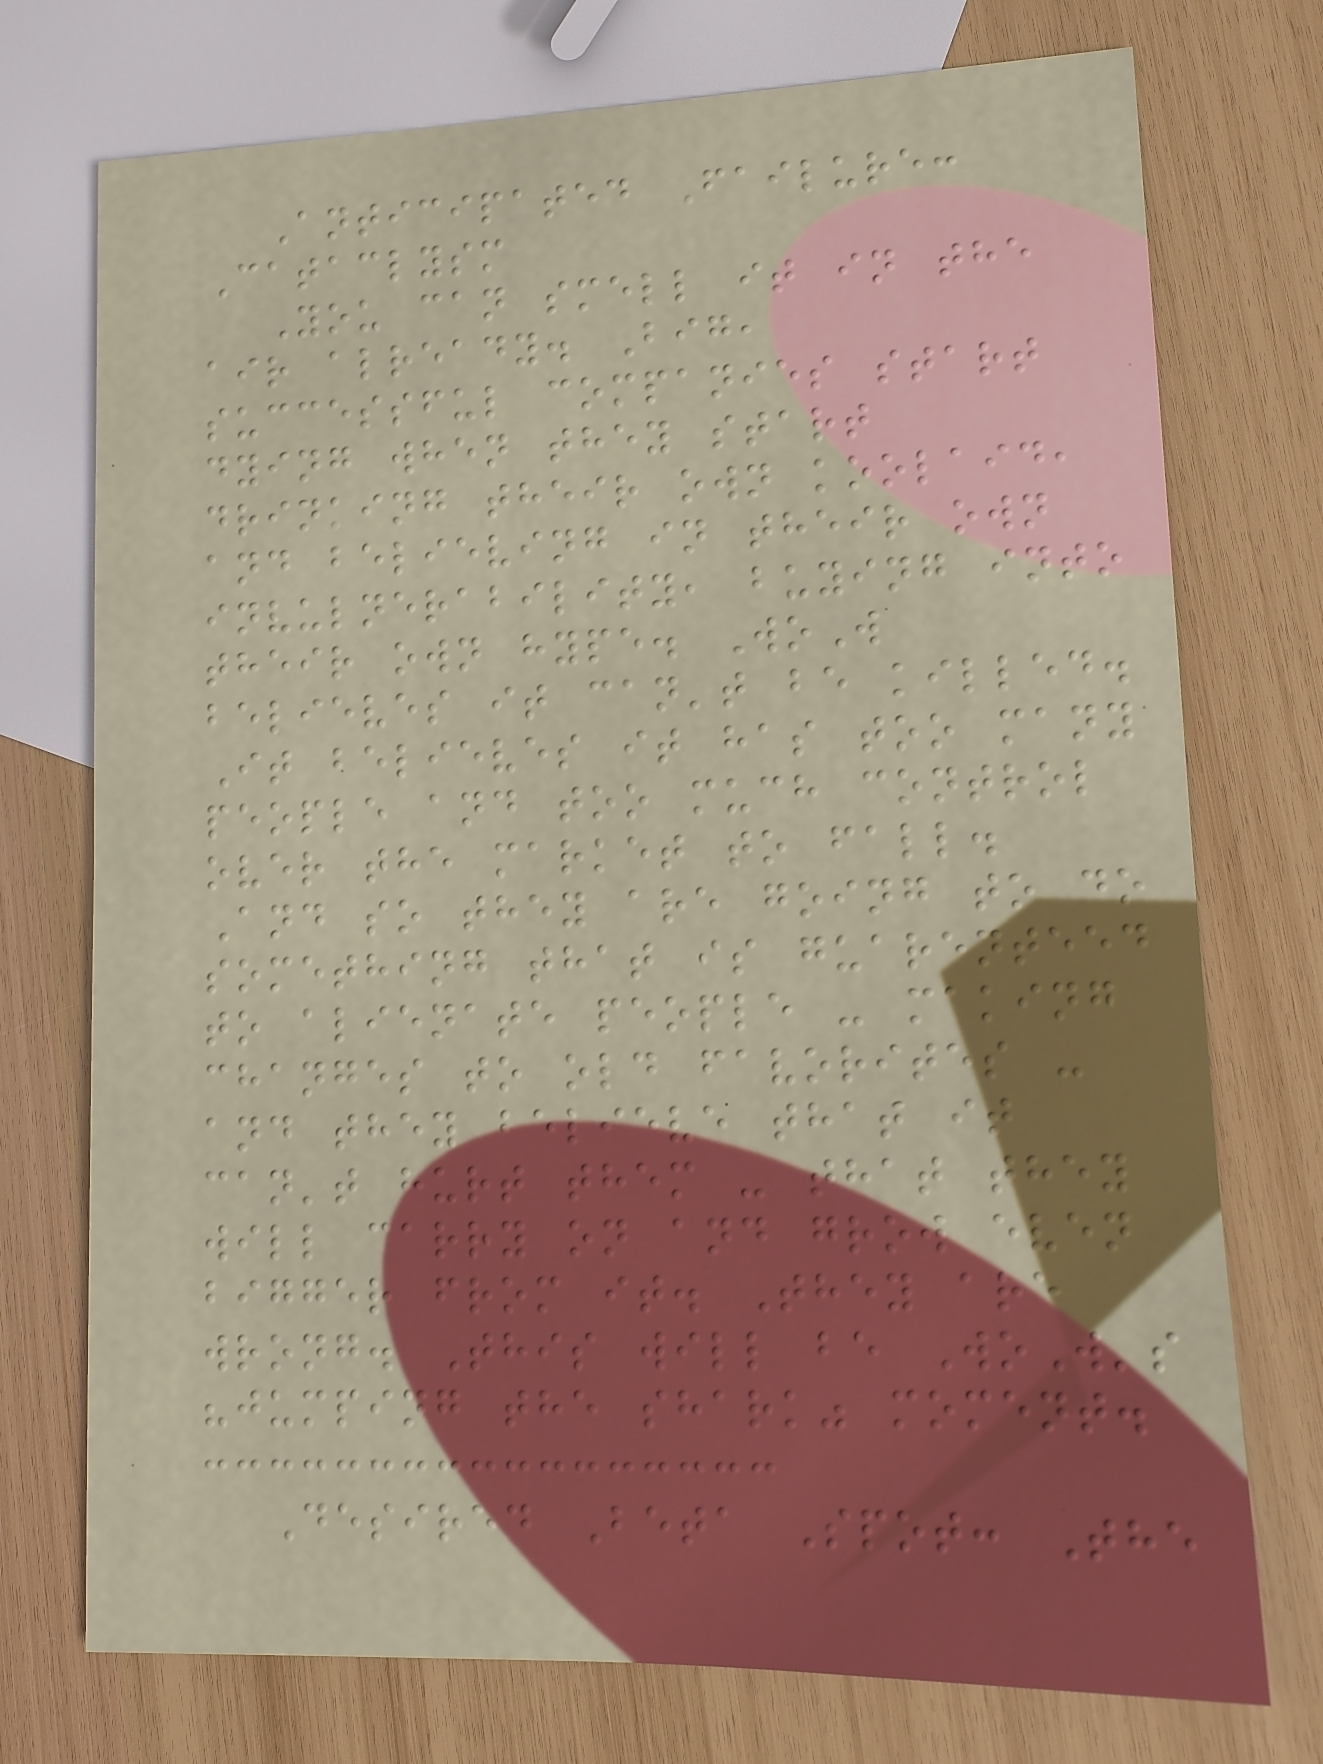Anticipated Failure:
Cataclysm
You can smell it in the
air already. Big,
successful companies start
dying when they start
drinking their own koolaid,
and believing in their own
invulnerability, buying into
their own hype. WoW
believes it can't be killed.
It believes it has too many
people and too much control
over the market to fall.
And so they are going to do
something that is guarenteed
to alienate people - making
changes to old favorites -
and they believe that it
can't hurt them - that they
will carry on and grow even
bigger from it. They are
wrong. This will be WoW's
"jumping the shark" moment.
Desired Beta Spot: The
